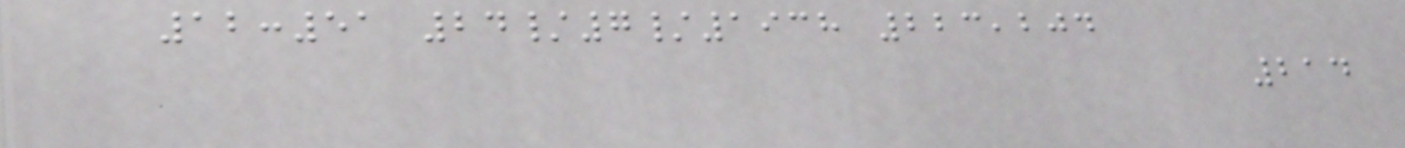12:51 24/7/1938 223,204
214
